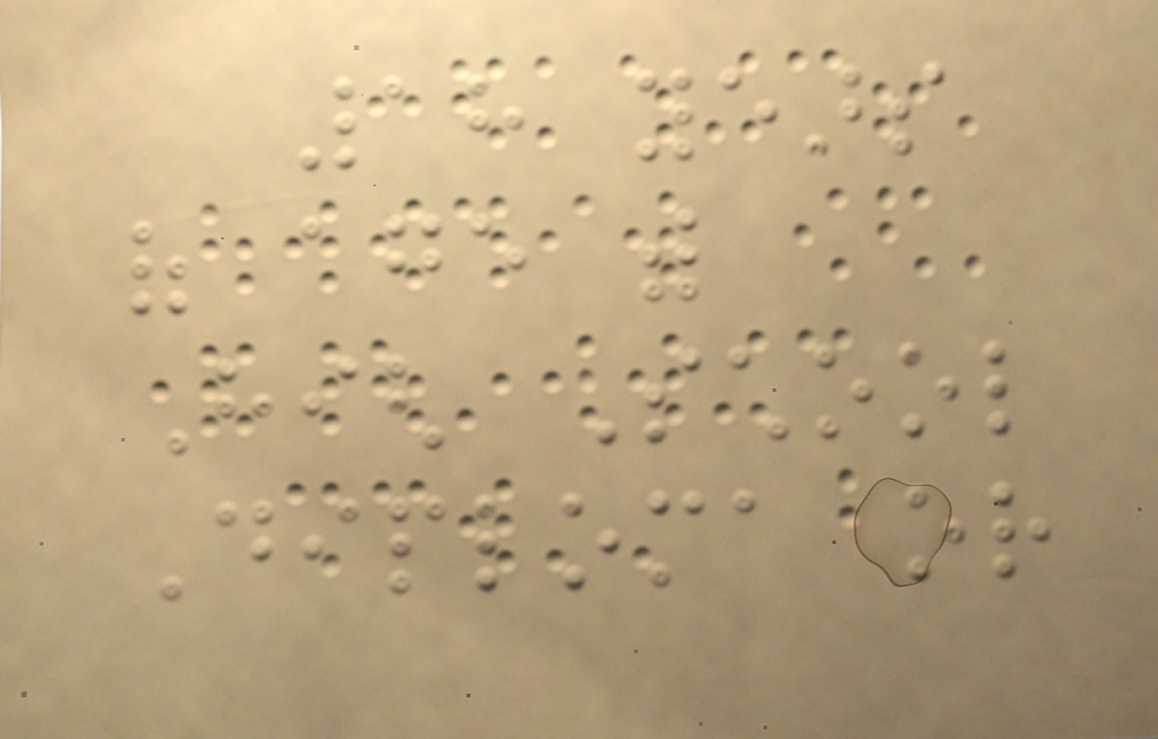18 years
of age with
High School
Diploma or
